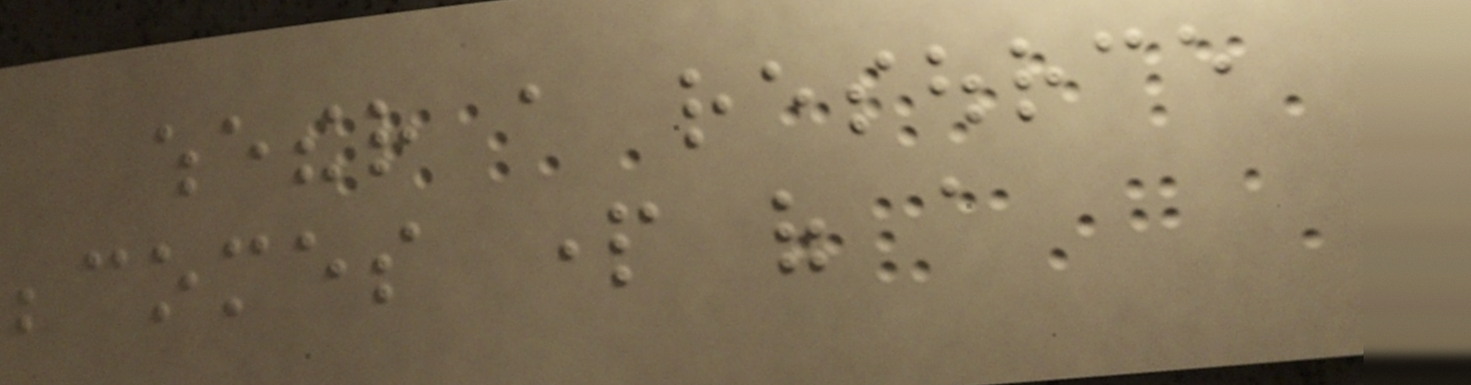whether a resource
becomes part of a
